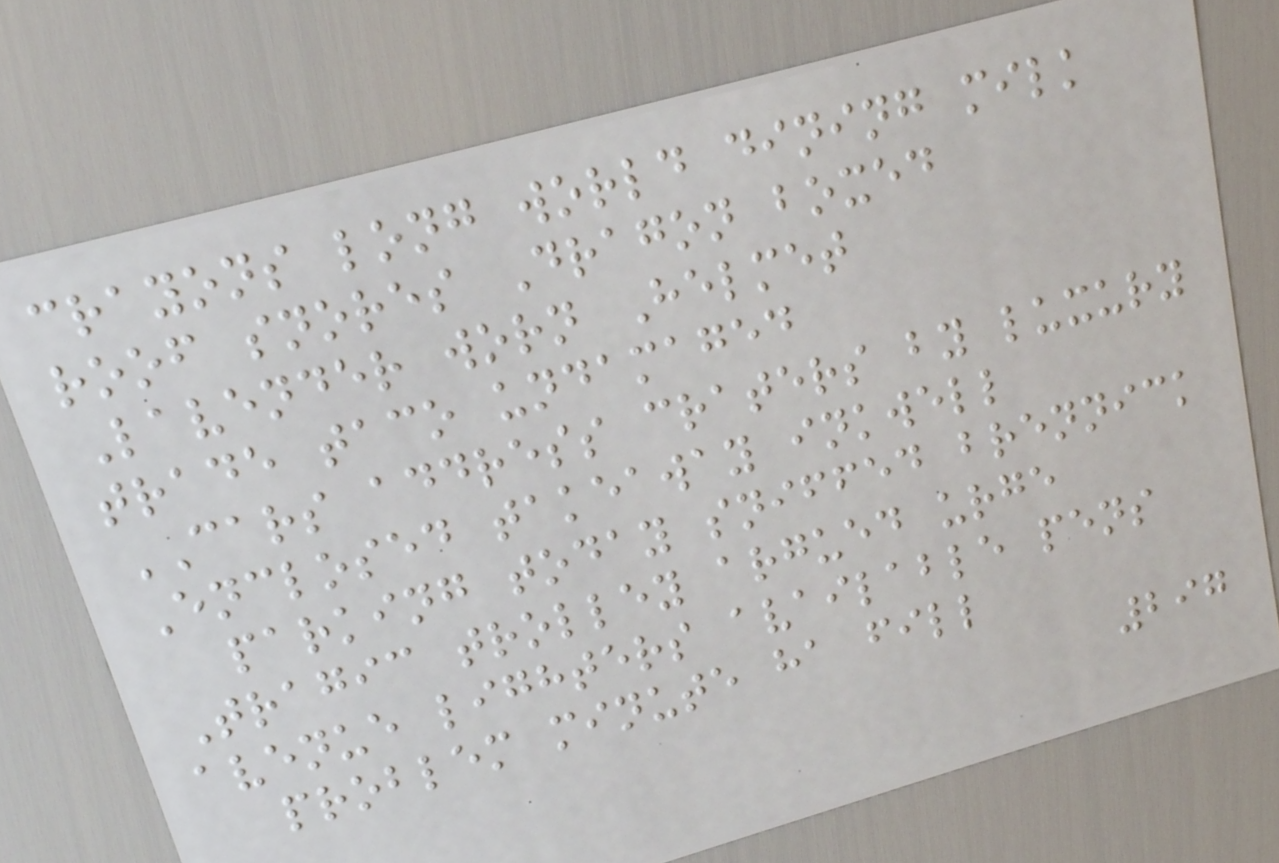crayons long world dining milk
roof snores Dragon boxed
Lavender worn Helmet
trade taco undamaged
CARS address craters by luxury
Enclosed takeaway inkwell
parking today sniffed brennick
Tragic trolley argued urge
avenue lighters available pens
problem minute ha fill
297
